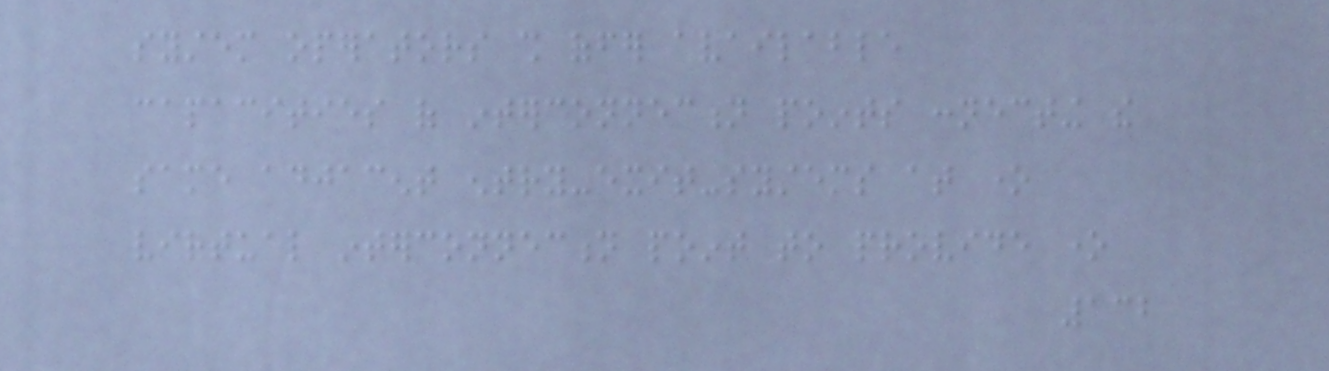system operators shall offer available
capacities of interconnection points connecting the
same adjacent entry-exit-systems at one
virtual interconnection point to provide one
132
